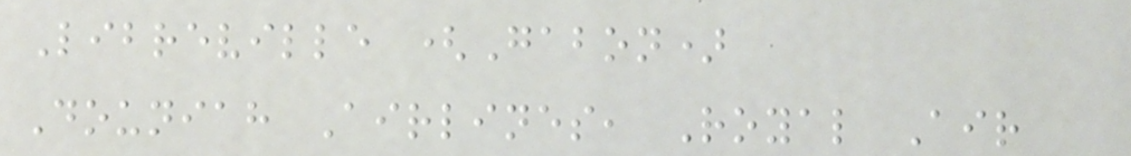Libreville (Gabon)
Douniah Airlines, Royal Air
